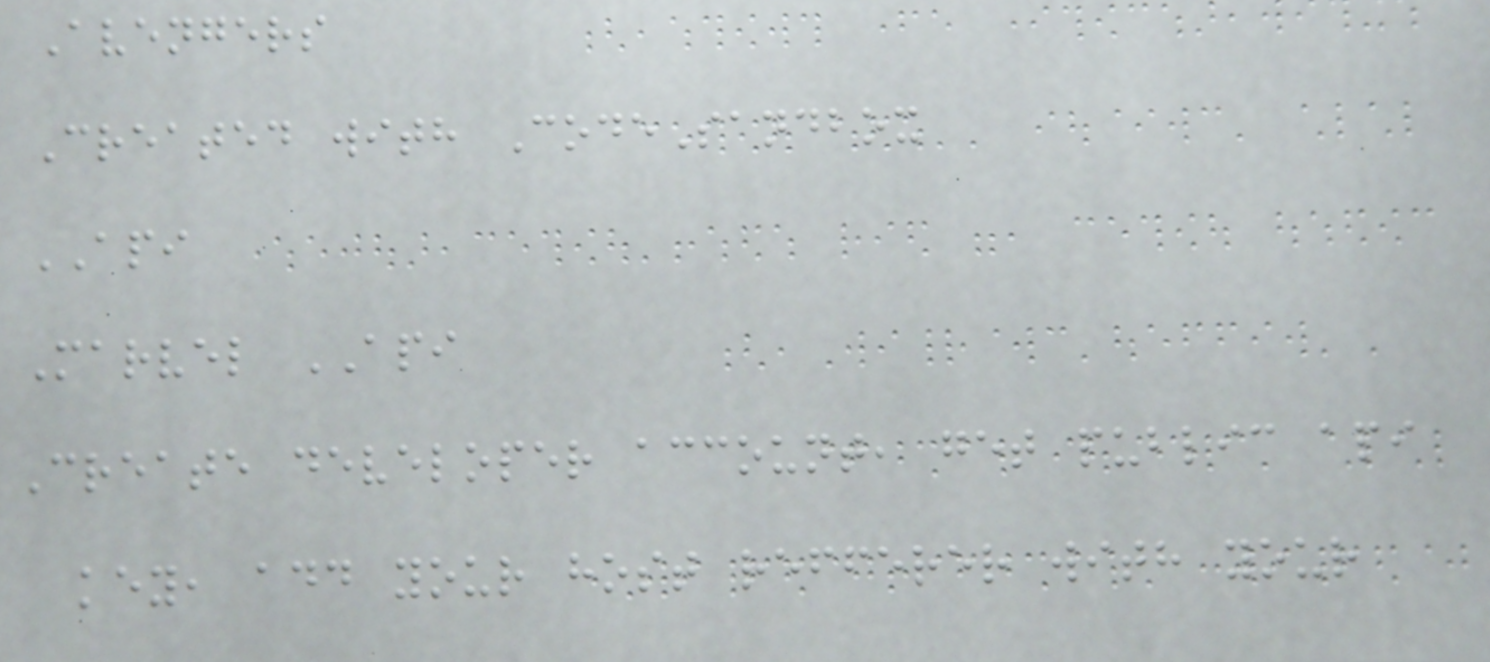Avengers
Created with CodeSandbox
API
Marvel API
Create developer account, get public api
key, add your host refferer with your
